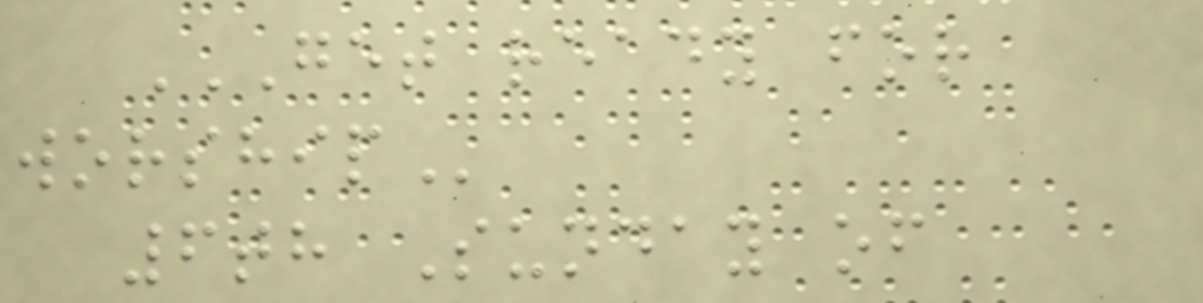GET READY FOR
WORSHIP
6th Sunday of
